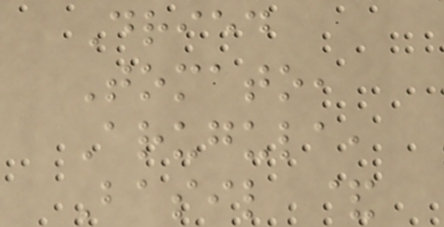Dried
Tomato,
Arugula,
Basil &
